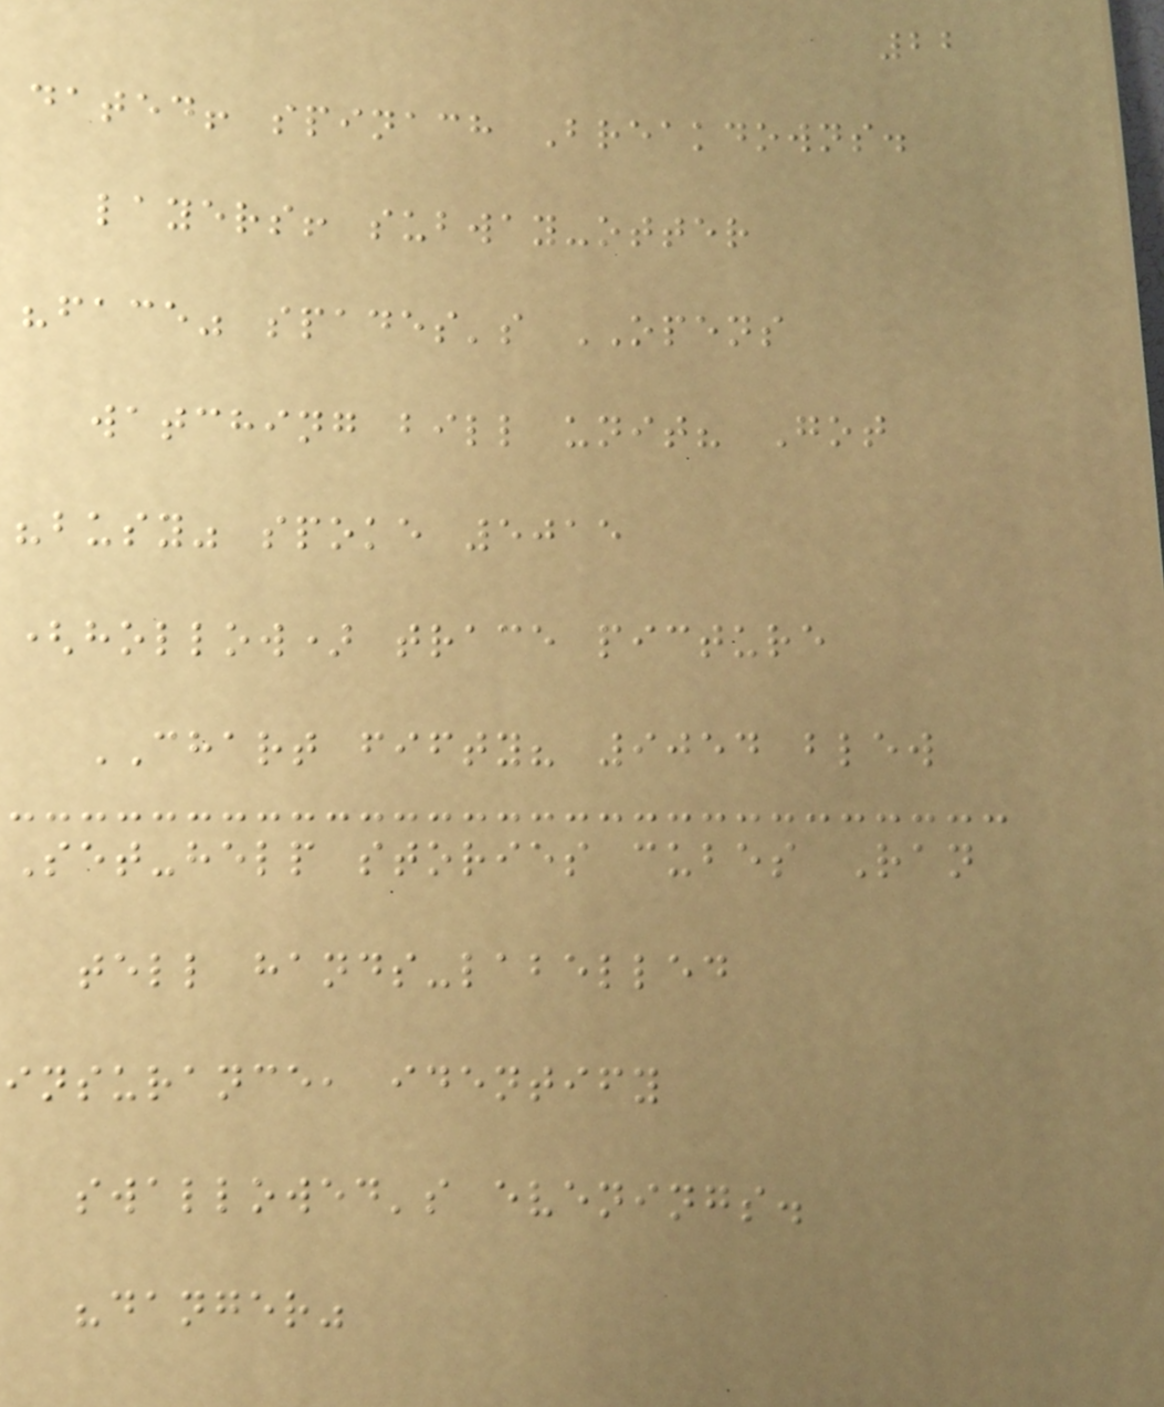22
dated! spinach Breakdowns.
layers! subway-otter
"face" spades's OPENS
watching bill unit? Got
"busy" spoke 5015
(hollow) trace picture
CHART fifty? 9054 blew
Set-help stories cubes Ran
tell hands-labelled
insurance, identify
swallowed's evenings.
"danger"
